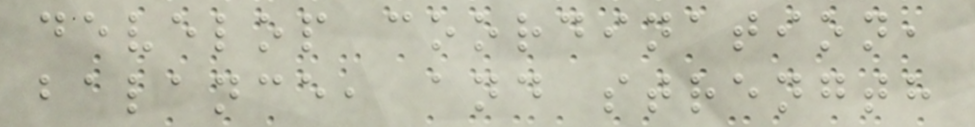develop coordination,
balance, and strength
